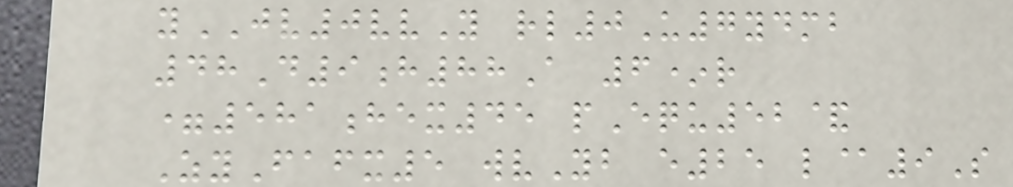yJV0vvY rl0U7ydmb
48D9h88A 6*r
=581hex45 pEqu52&
ZyFafx5 wvYb e25 l@9S
